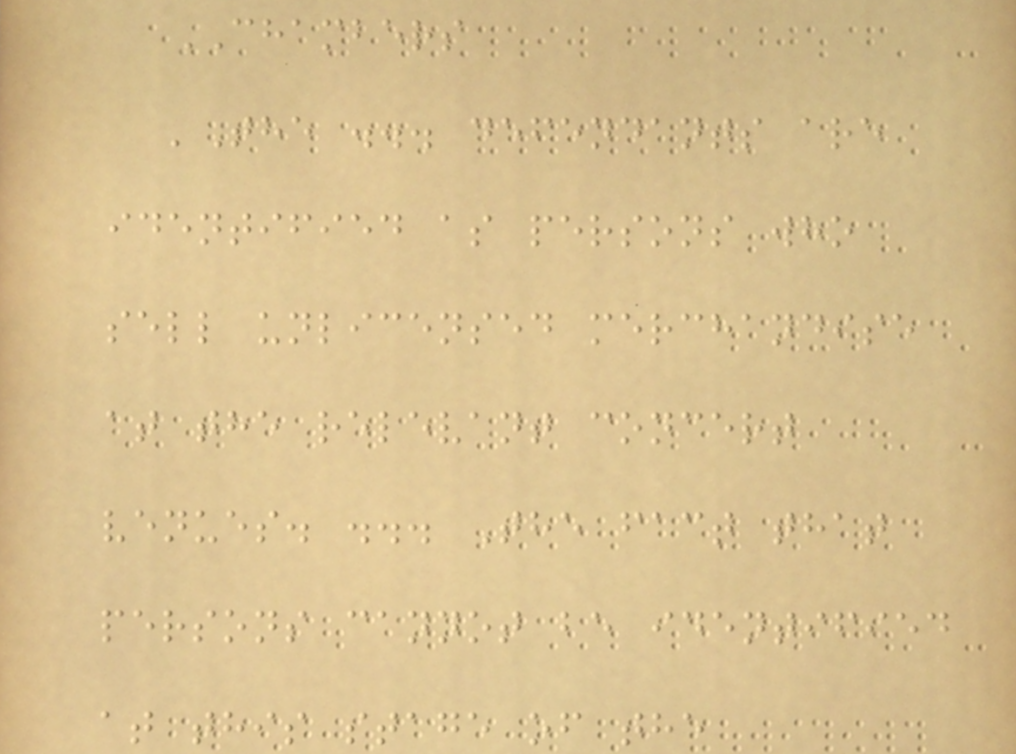CHAMBERS
'The ... defendants are
identified as persons who
sell unlicensed merchandise
at the relevant concert
venues. ... The fact that
persons cannot be identified
at this stage of the
